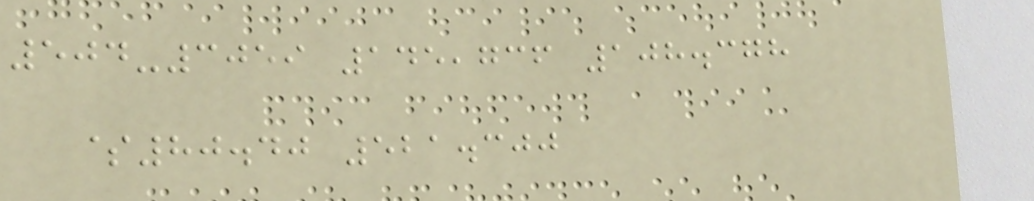504-3059 145,736 108.378
$80.40 521.300
